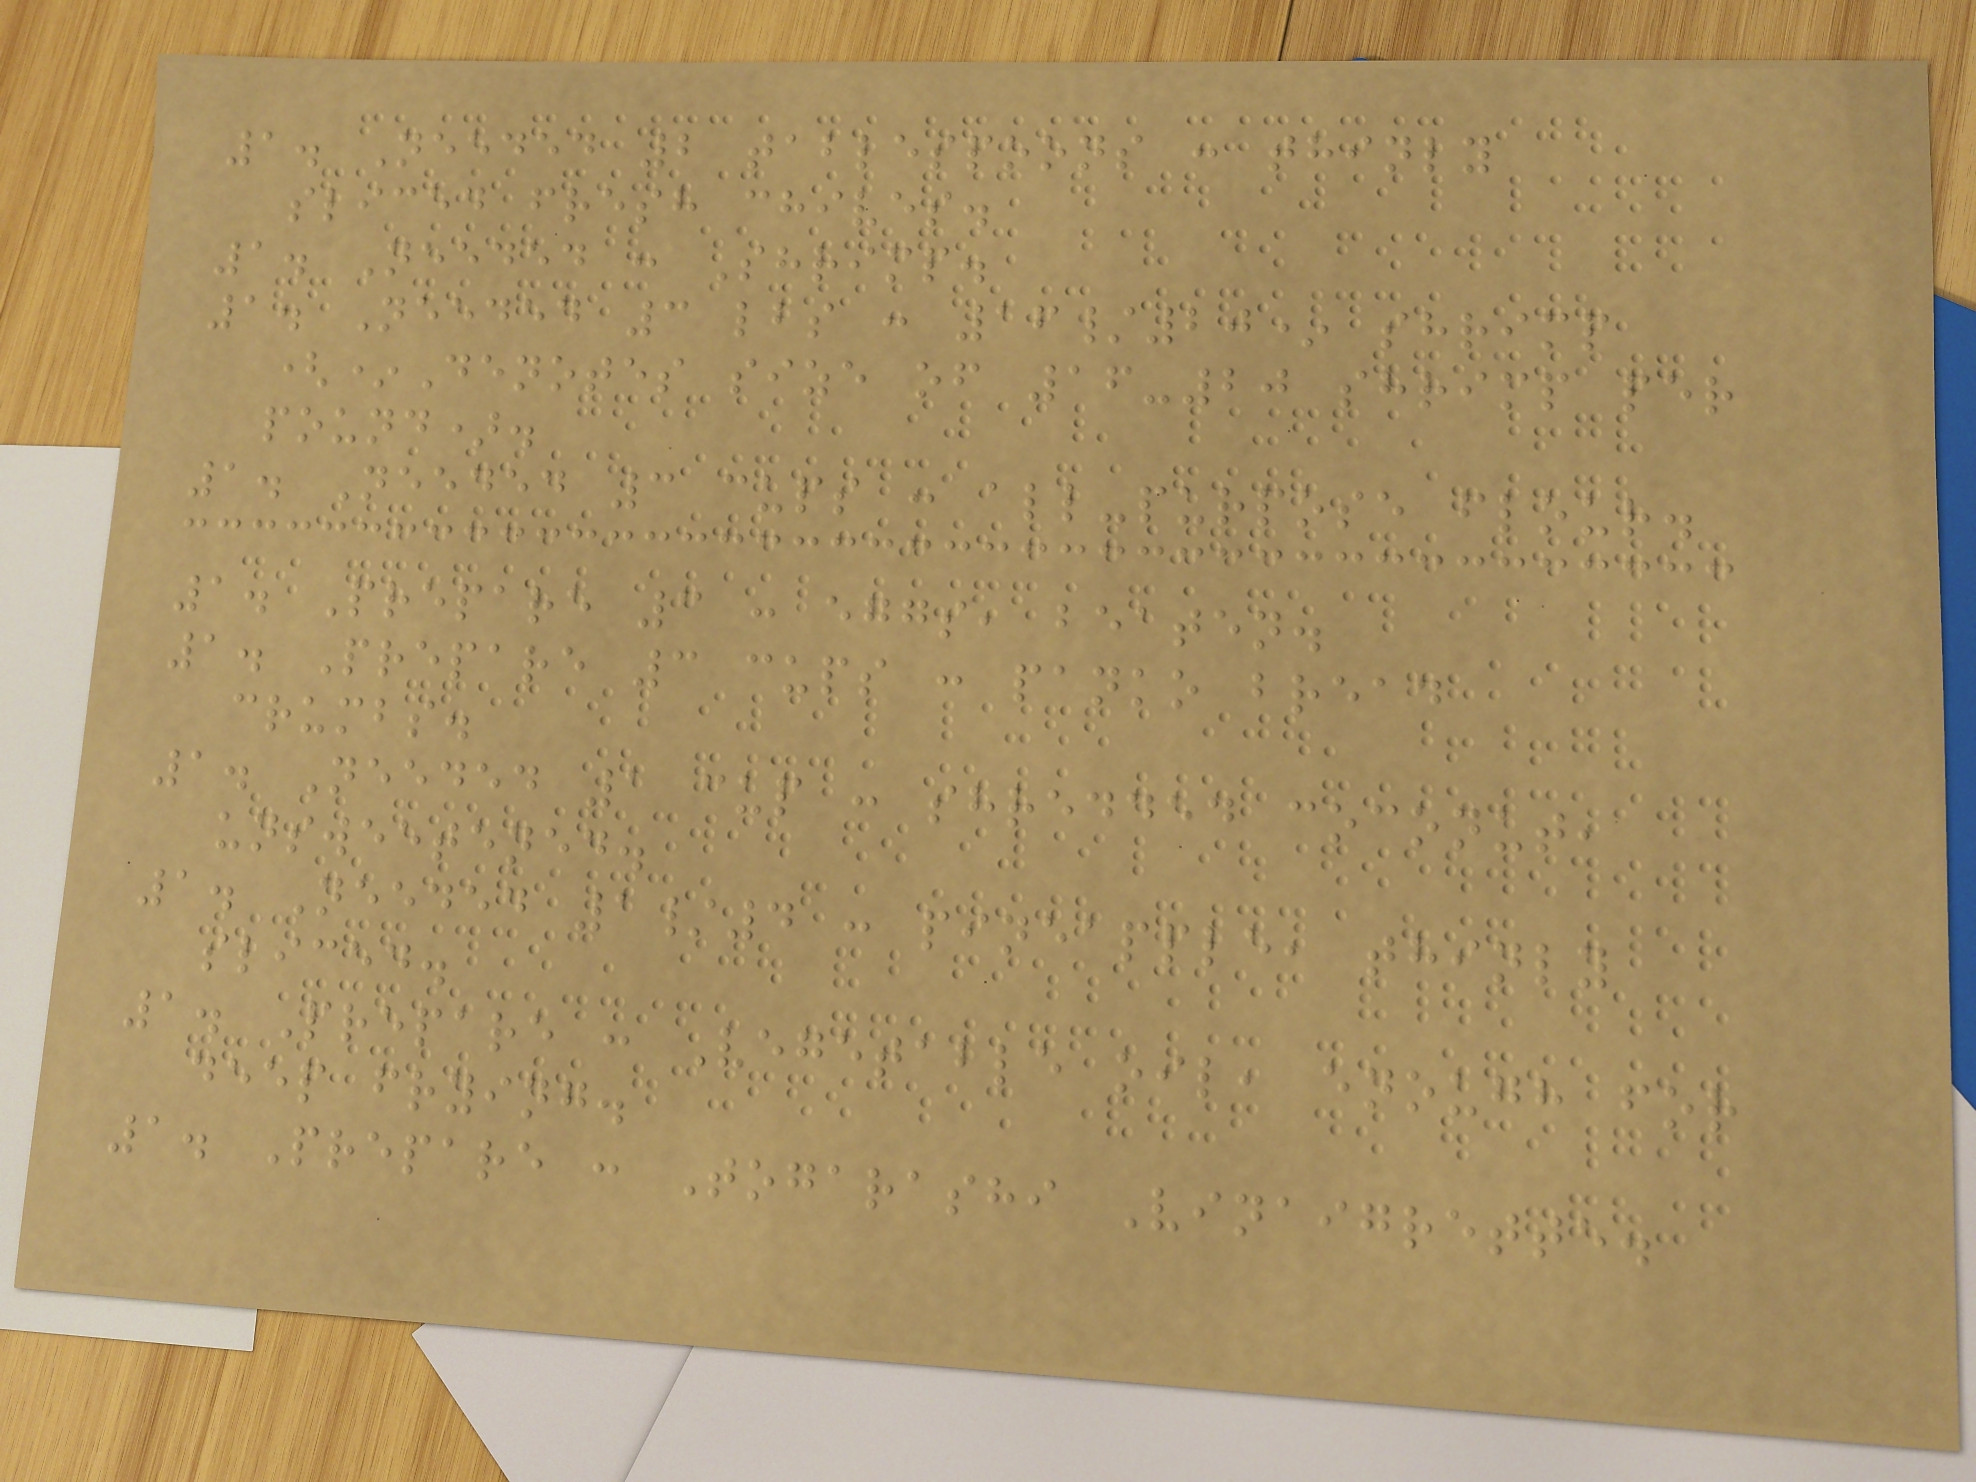1. Needed 2 tablespoons : thinly
sliced fresh chives.
1. Needed : Shrimp.
1. Needed 3 lbs : 16/20* shrimp
(*Denotes size of 16-20 shrimp per
pound).
1. Needed 3 cups : all-purpose flour.
1. Prepare 3 : eggs, beaten.
1. Prepare 3 cups : panko bread
crumbs.
1. Needed 1 cup : shredded coconut,
unsweetened.
1. Needed 1/4 : pineapple, thinly
sliced.
1. Prepare : Vegetable oil, enough for
deep frying.
1. Prepare : Togarashi Vinaigrette.
